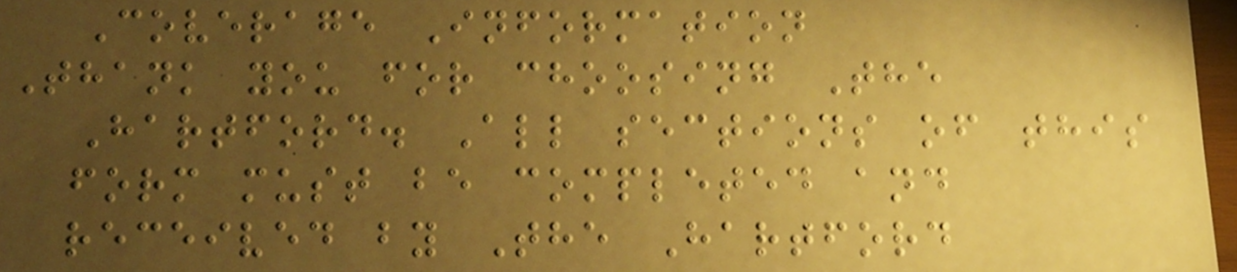Coverage Information
Thank you for choosing The
Hartford. All sections of this
form must be completed and
received by The Hartford
